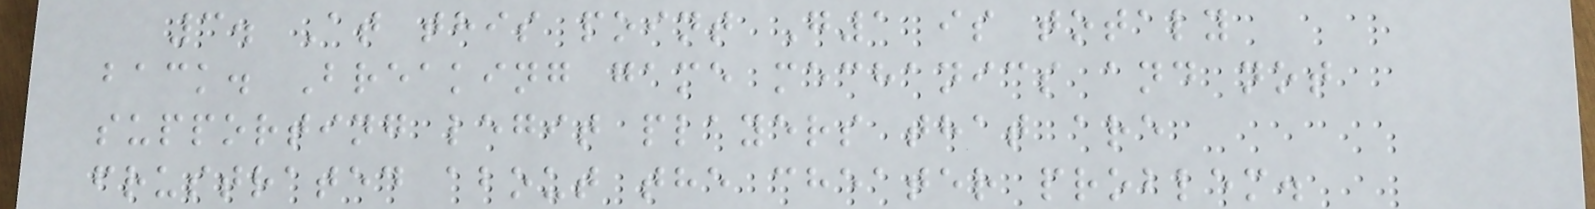3. At this point G1 is totaly
back. Breaking game mechanics and not
supporting legit players that are
frustrated about the cheater problem.
